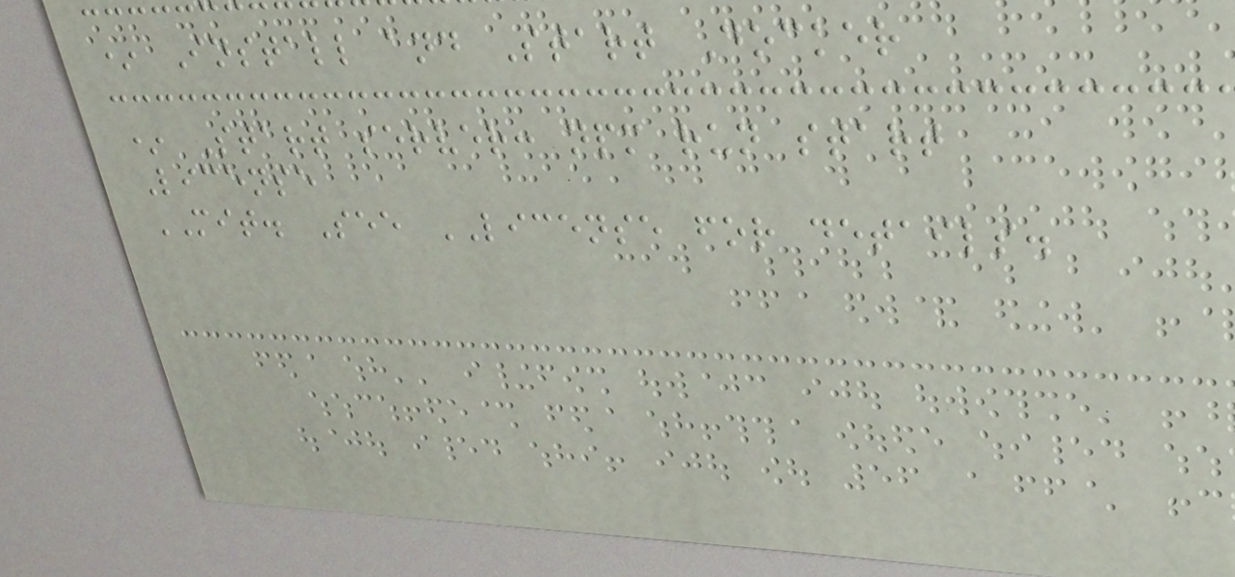* Install and Start Docker
* Start server: npm run start
License
MIT. See LICENSE for details.
